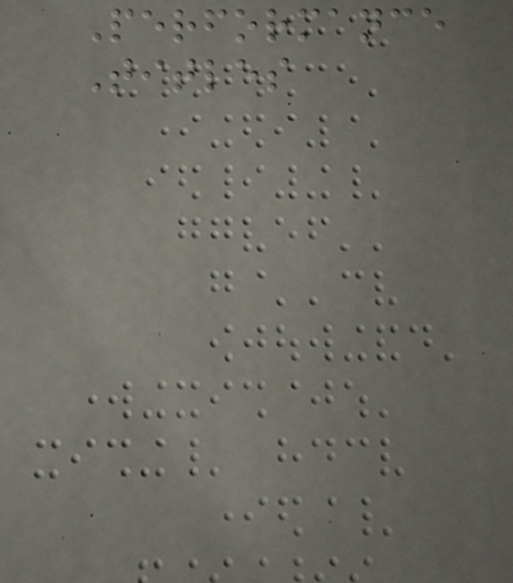Performance
Titles
